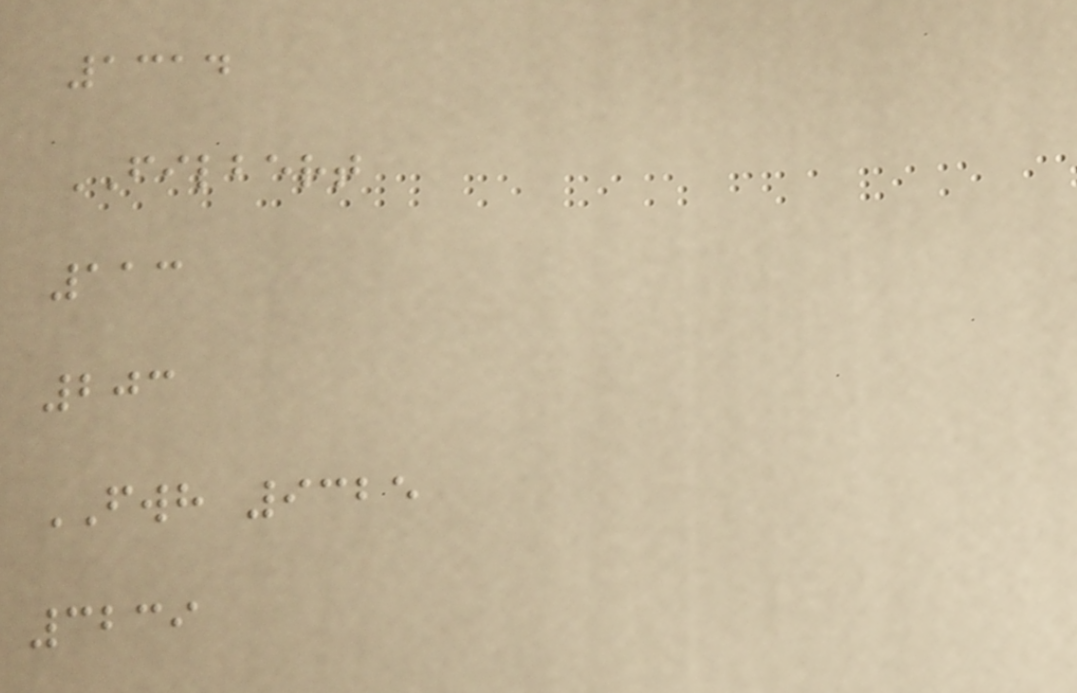1314
FILBERT
113
203
FWH 9325
3239
